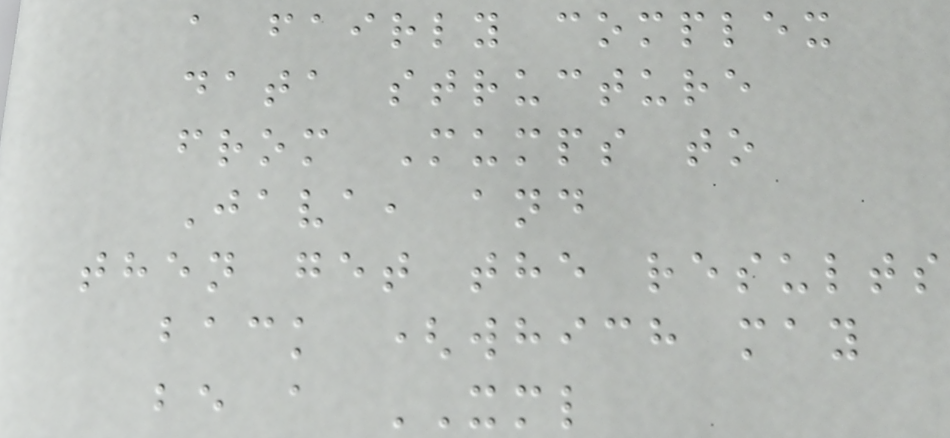a fairly complex
data structure
from Mumps to
Java, and
then get the results
back (which may
be a XML
